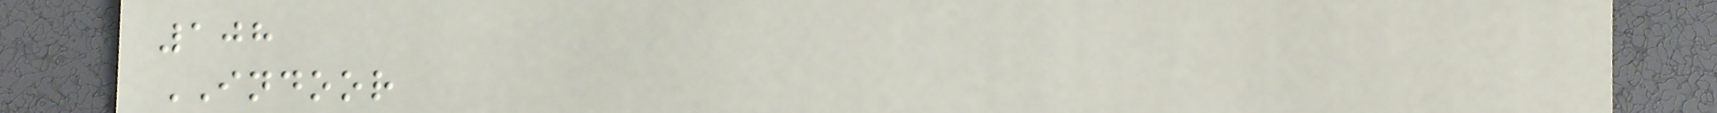108
INDOOR
